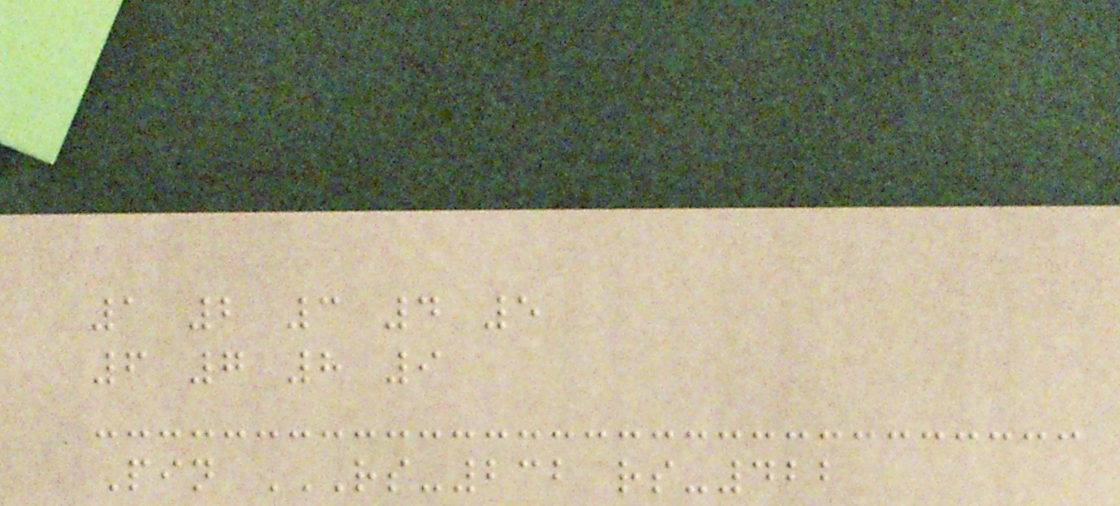1 2 3 4 5
6 7 8 9
Pin RS-232 RS-422
